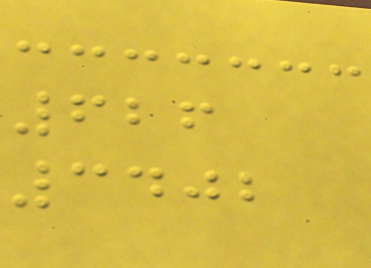626
3402
